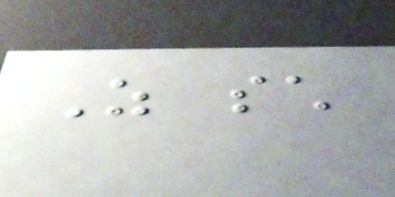As such
